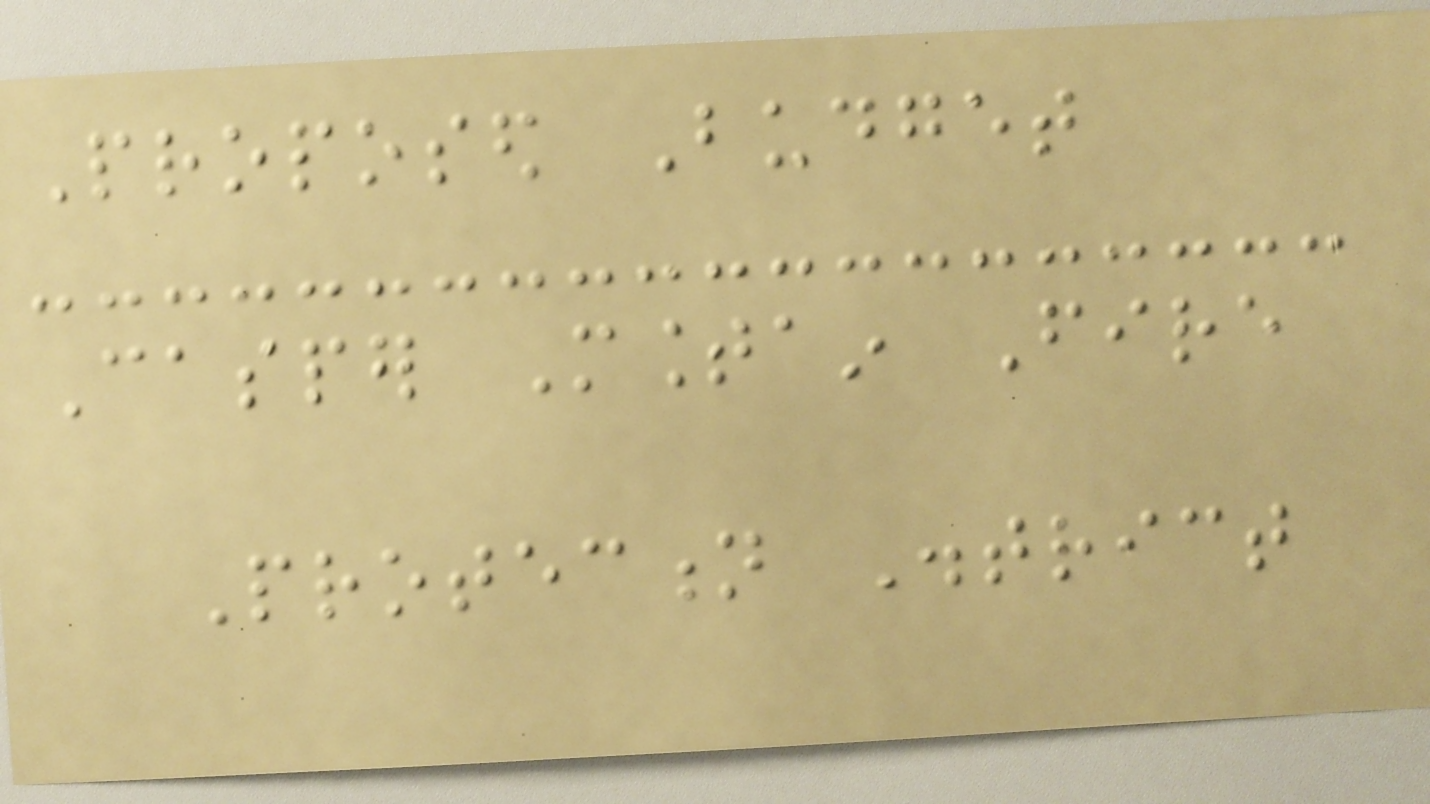Proposed Budget
Casper Mountain Fire
Protection District
